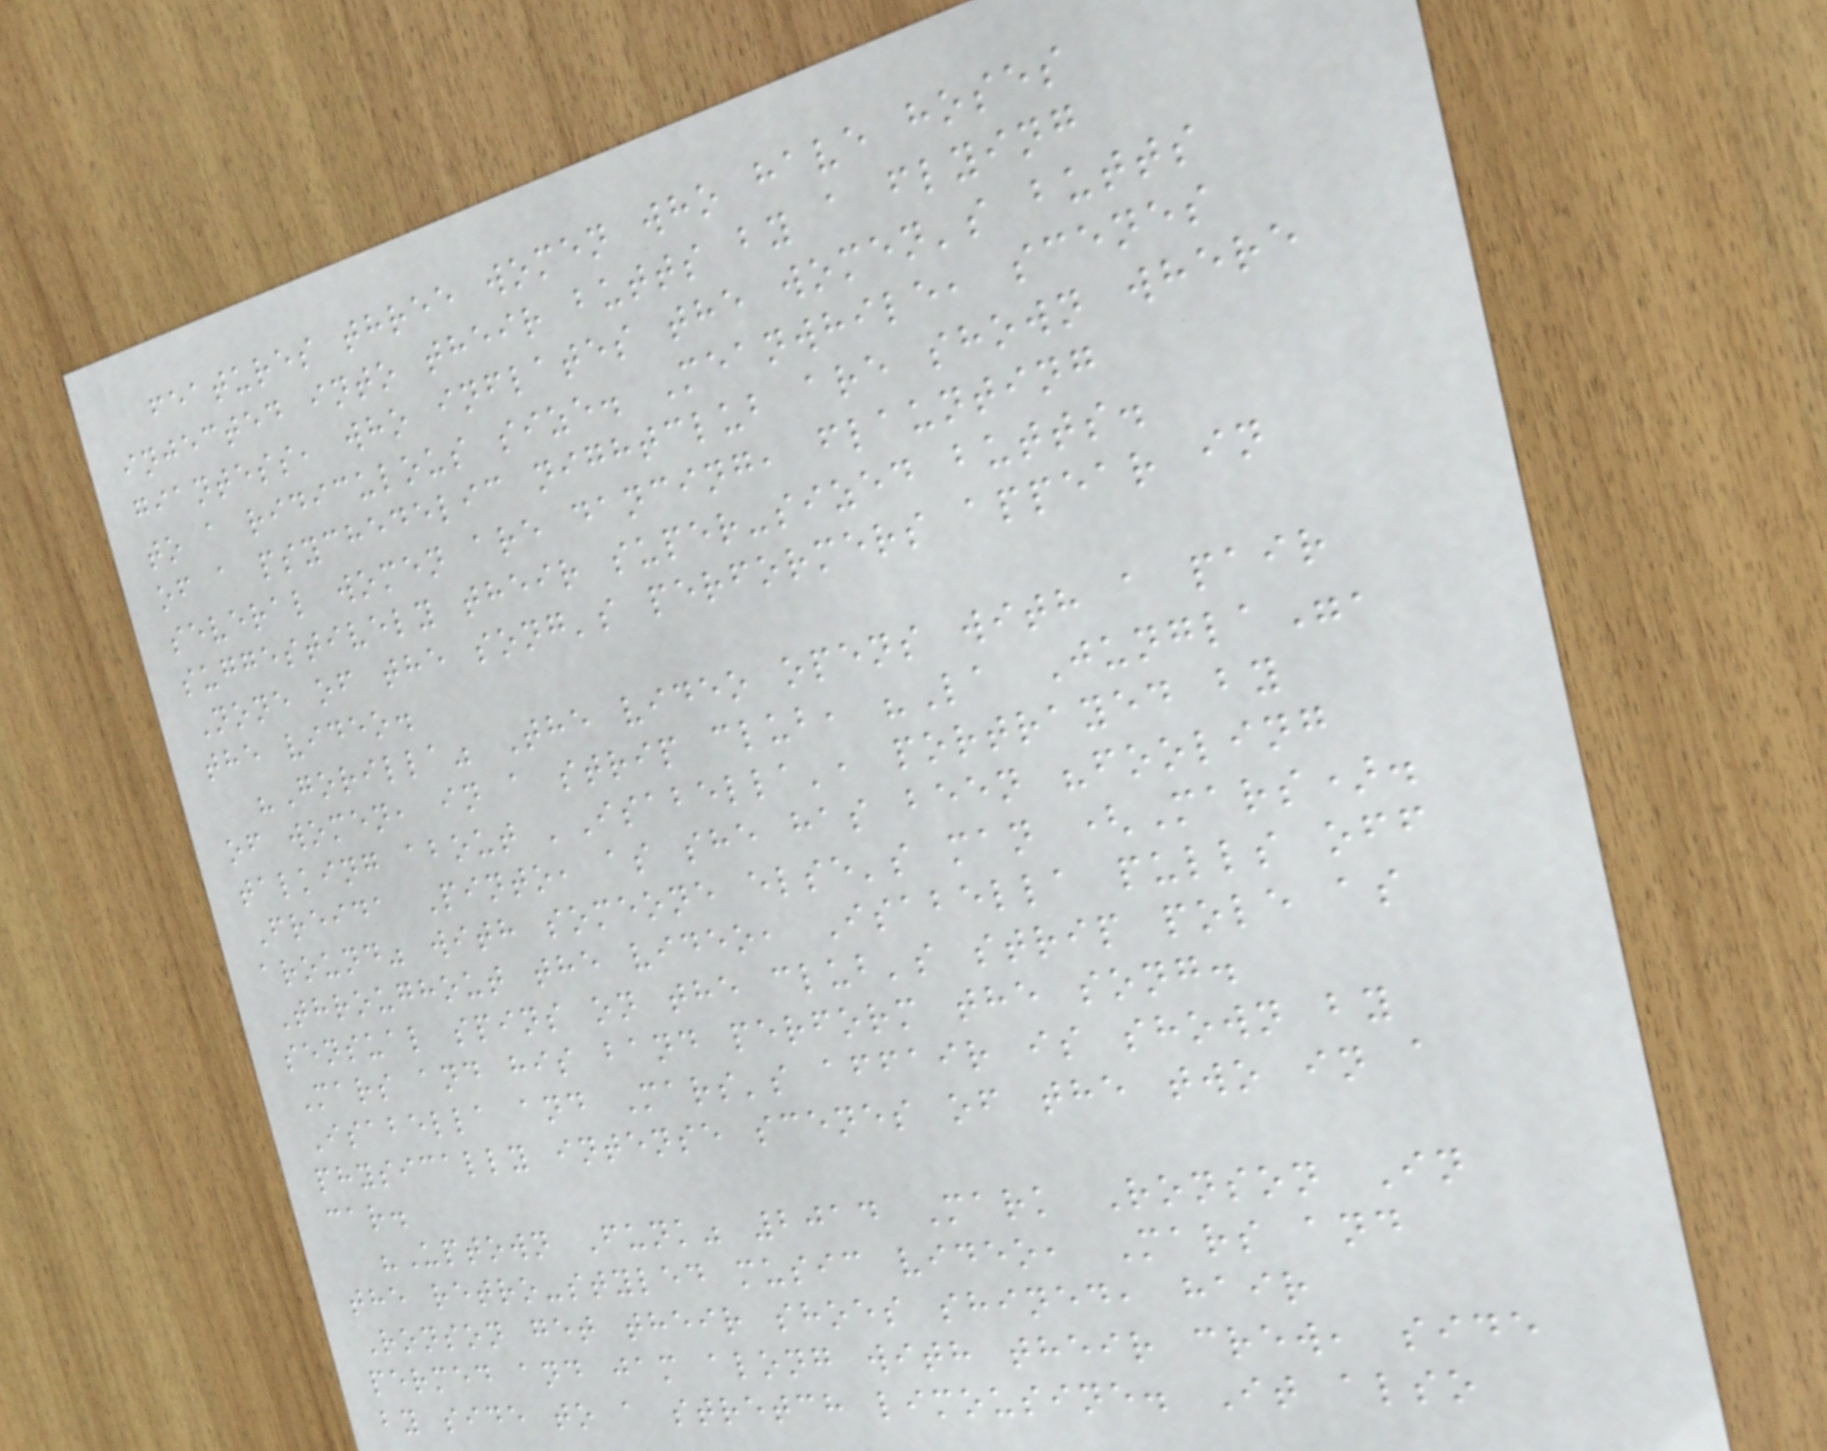features three women who have hoses
injected into their butts by a flying
giantess, who inflates the women's butts
to a ridiculous size. Meanwhile, scenes
of a psychedelic nightclub are shown where
several women are dancing, flaunting
suggestively their super-sized butts.
None of the song's performers appear in
the video.
"Gorilla" The video opens with a pair
of women, in a strip club, "La Jungla",
talking about 'Isabella', portrayed by
Freida Pinto, as she has been "fooling
around" with someone else's man (Mars).
Throughout the video, Isabella pulls off
sensual spins on the club's strip pole as
Mars and his band perform the song.
Isabella and Mars's affair is shown by
physically intense scenes of the two in a
car.
"Uptown Funk" 2014 Mark Ronson In
the retro-styled music video, Mars and
Ronson get their shoes shined, hair
permed and jam along with their crew, side
by side to a stretch limousine. It also
